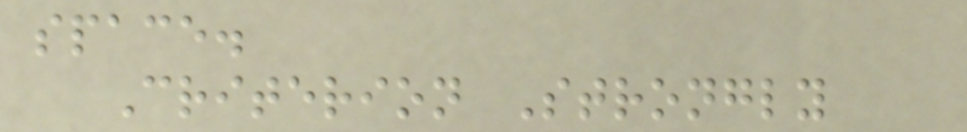space.
Criterion Strongly
